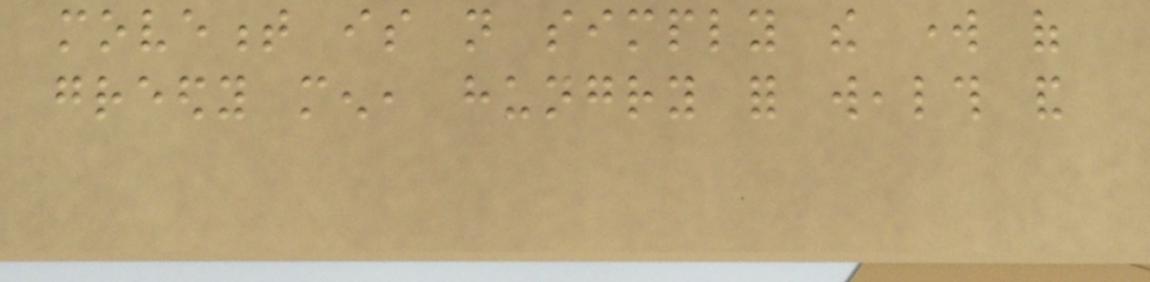movement is not simply the work of
greedy men, hungry for wealth and
